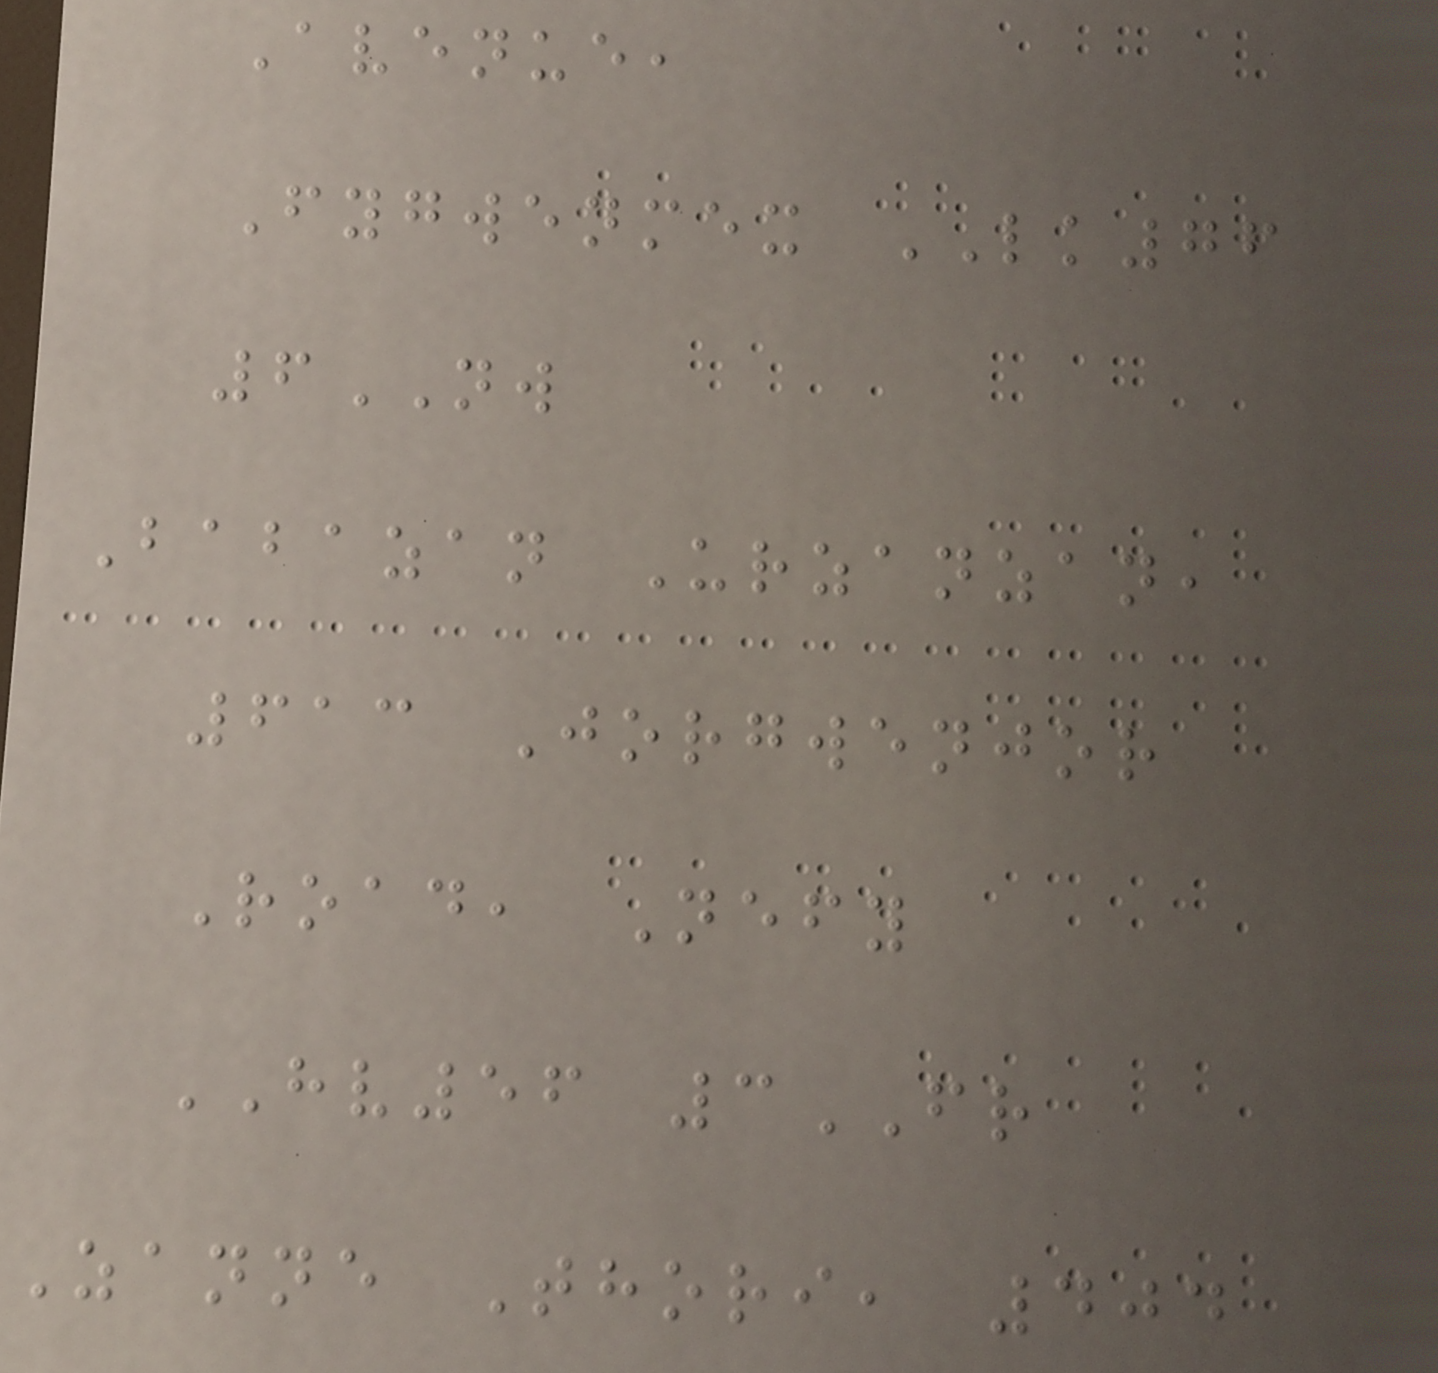Avenue,
Fygwenmex LK76
6NW
Babazan Urzanzan,
613 Jorgwenjor
Road, Nefy
HV56 3FR
Zanne Thori, 404
